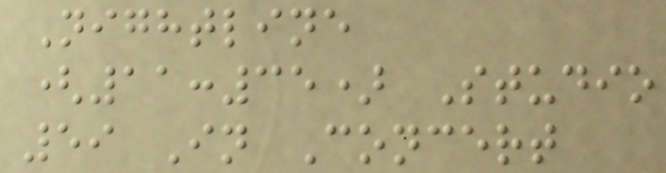Nightline
(11:35) Studio
59 In Concert
